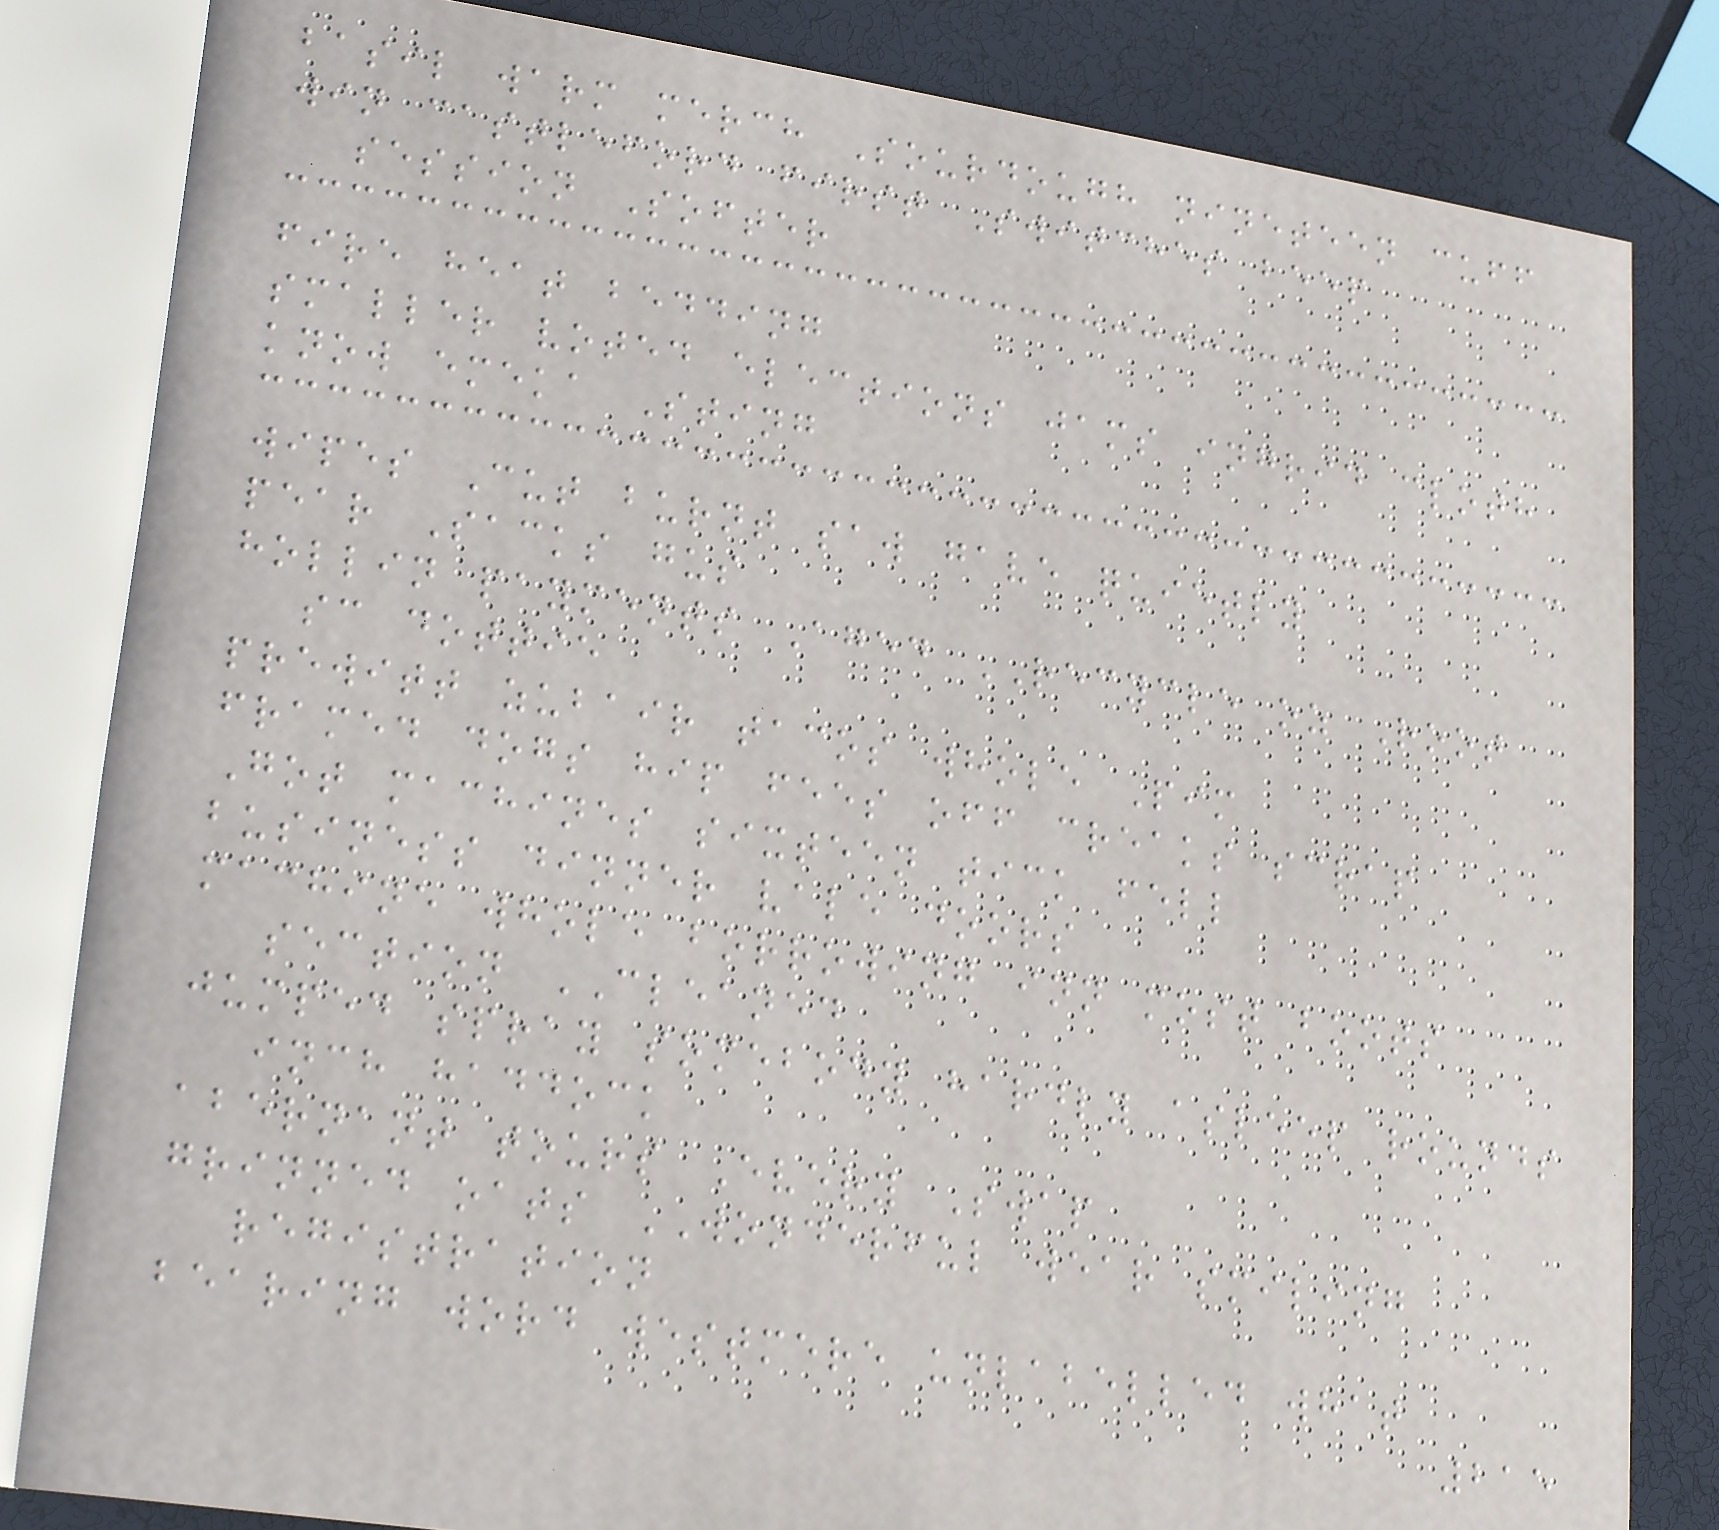basil warm merch Sourdough nineteen cuff
win castleford first Switches beep
session Softer
fire heat bedding
smaller voted elections jams ingrid cloth
know emeka Sting
wipes Cut burnt saw gave quietly
pear Sacks gus
hollin payments Aged RECYCLE oz Root
sc dottie
prewitt zubair tacos whole Pim
framed dogs hip fees off creaks scrap
Got machines sixteen tick fell
business dinner vale doors
machine whole borrowing inn most boots
section CLEANED
jumped spray somebody hardly asleep rounds
inch haddock
abernant tours Every Swap
grinned oats WONDERFUL wear smiling
registration
bearing word westmere unlabelled what
215
